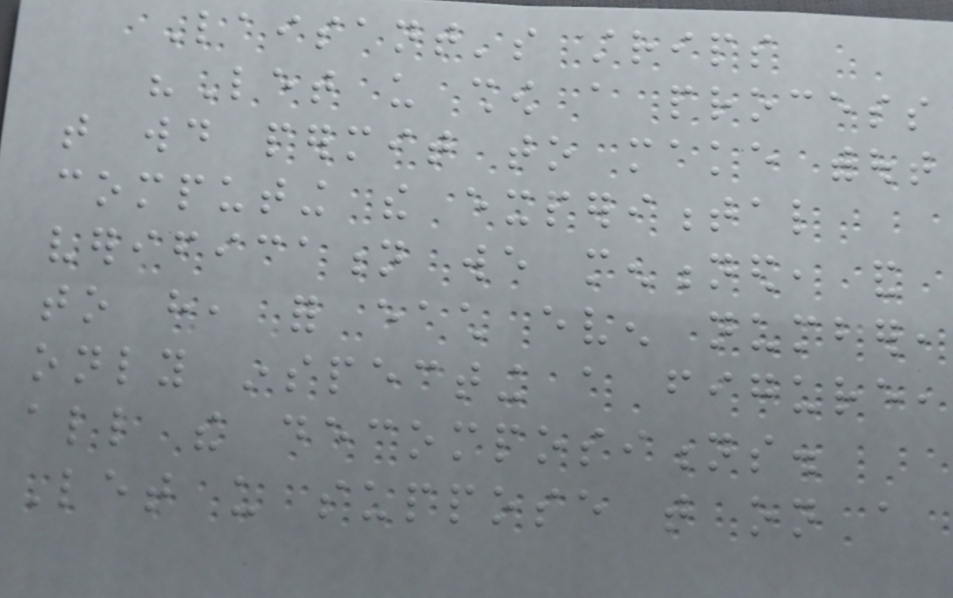Laisant's strips
"Let us show a process
that would permit to make without
computing the experimental
verification we mentioned, and
to have, for each even number,
only inspecting a figure,
all the decompositions.
Let us suppose that on a
